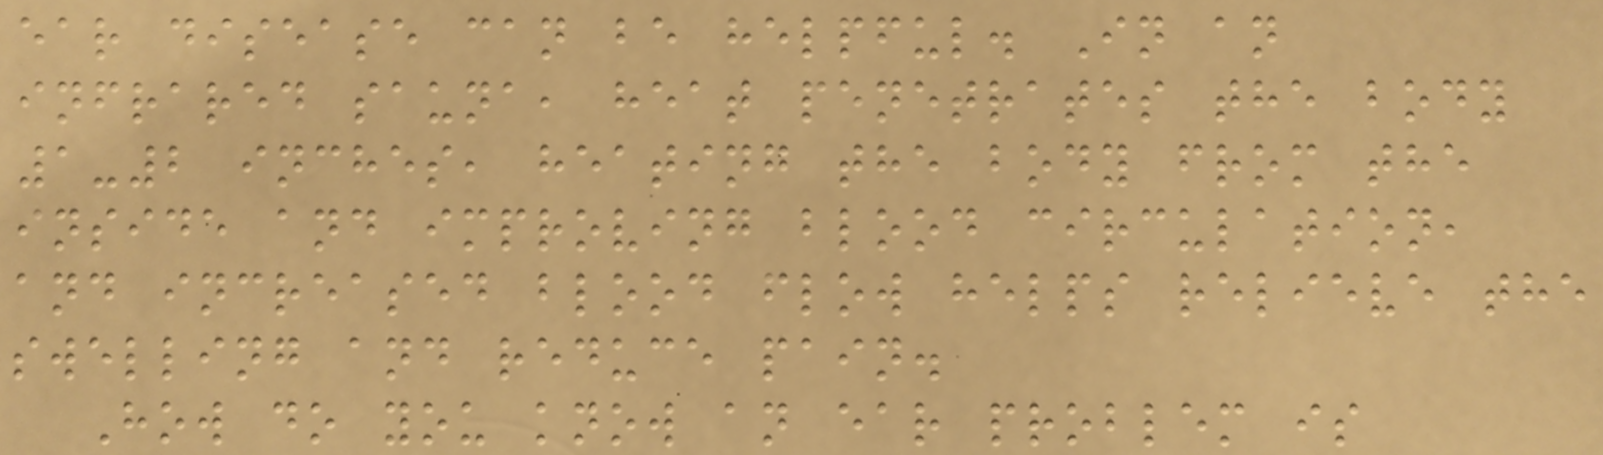ear disease can be helpful. In an
infrared sauna, heat penetrates the body
1-2 inches, heating the body from the
inside and improving blood circulation,
and increased blood flow helps relieve the
swelling and reduce pain.
How do you know an ear problem is
